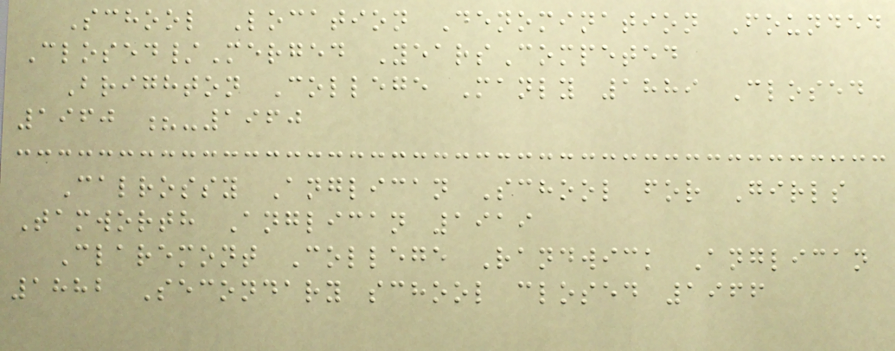School Location Denomination Founded
Closed/Merged YearsCompeted
Brighton College Manly 1889 Closed
1960 ?-1960
Calrossy Anglican School for Girls
Tamworth Anglican 1919
Claremont College Randwick Anglican
1882 Secondary school closed 1966
